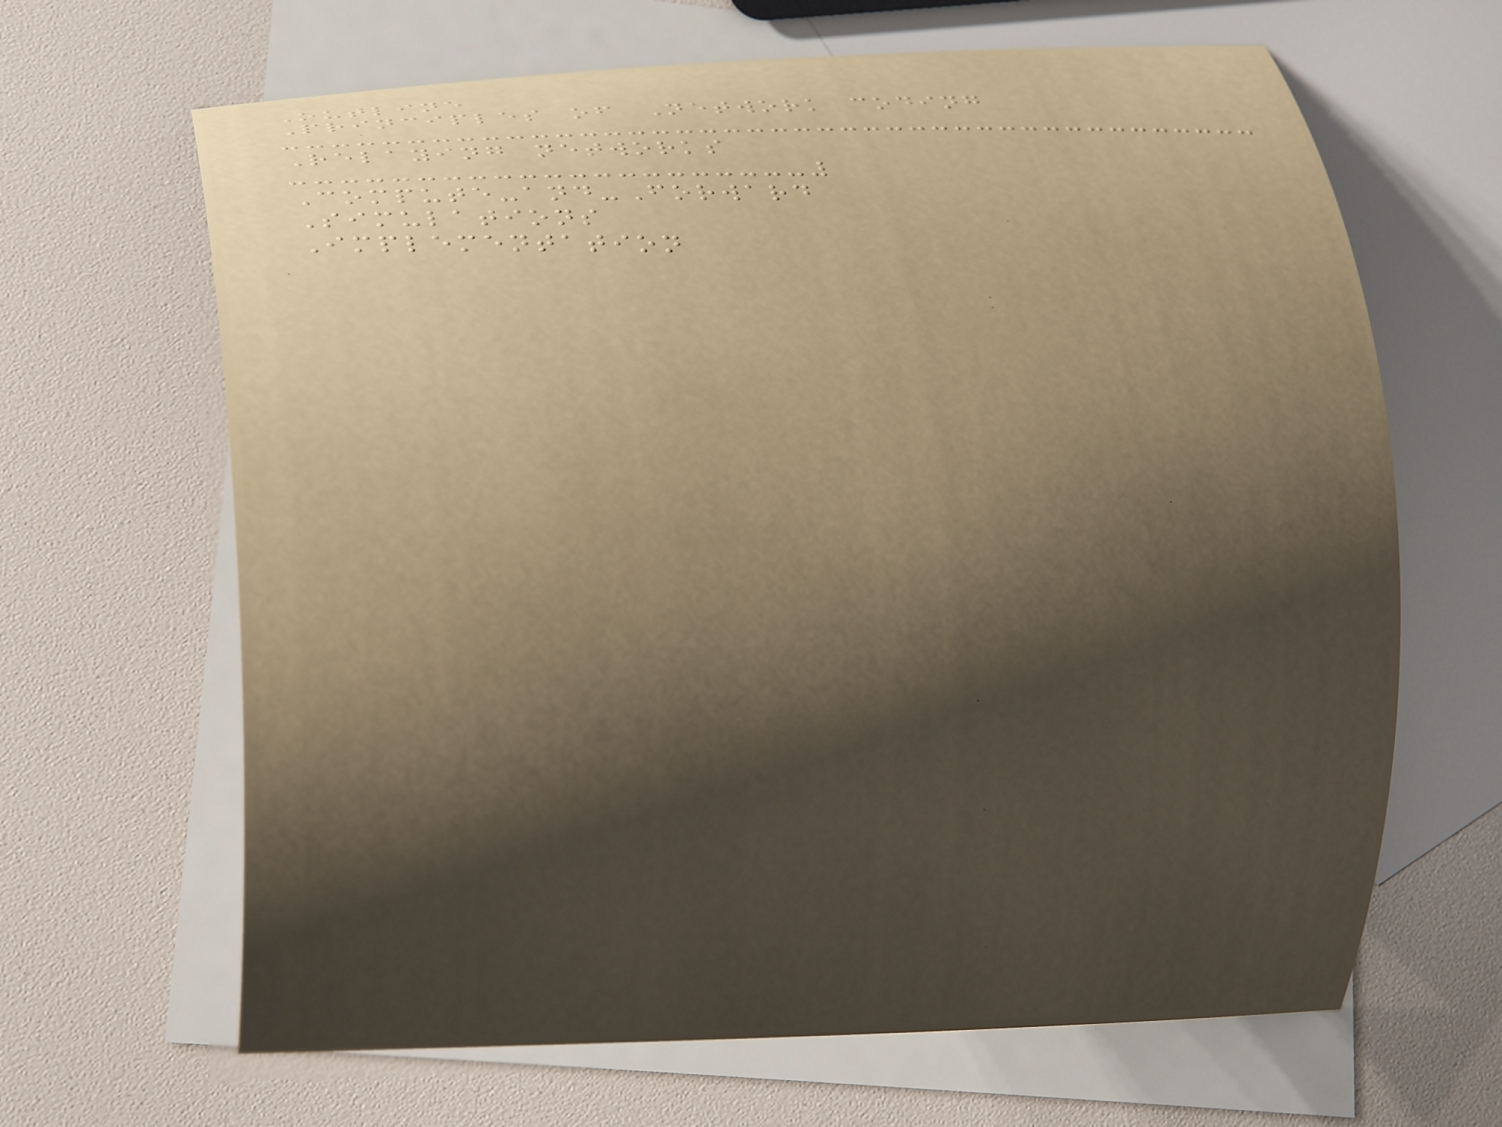Outline
Principles of Network coding
Relaying networks
Compute-and-Forward
Simulations
Implementation
